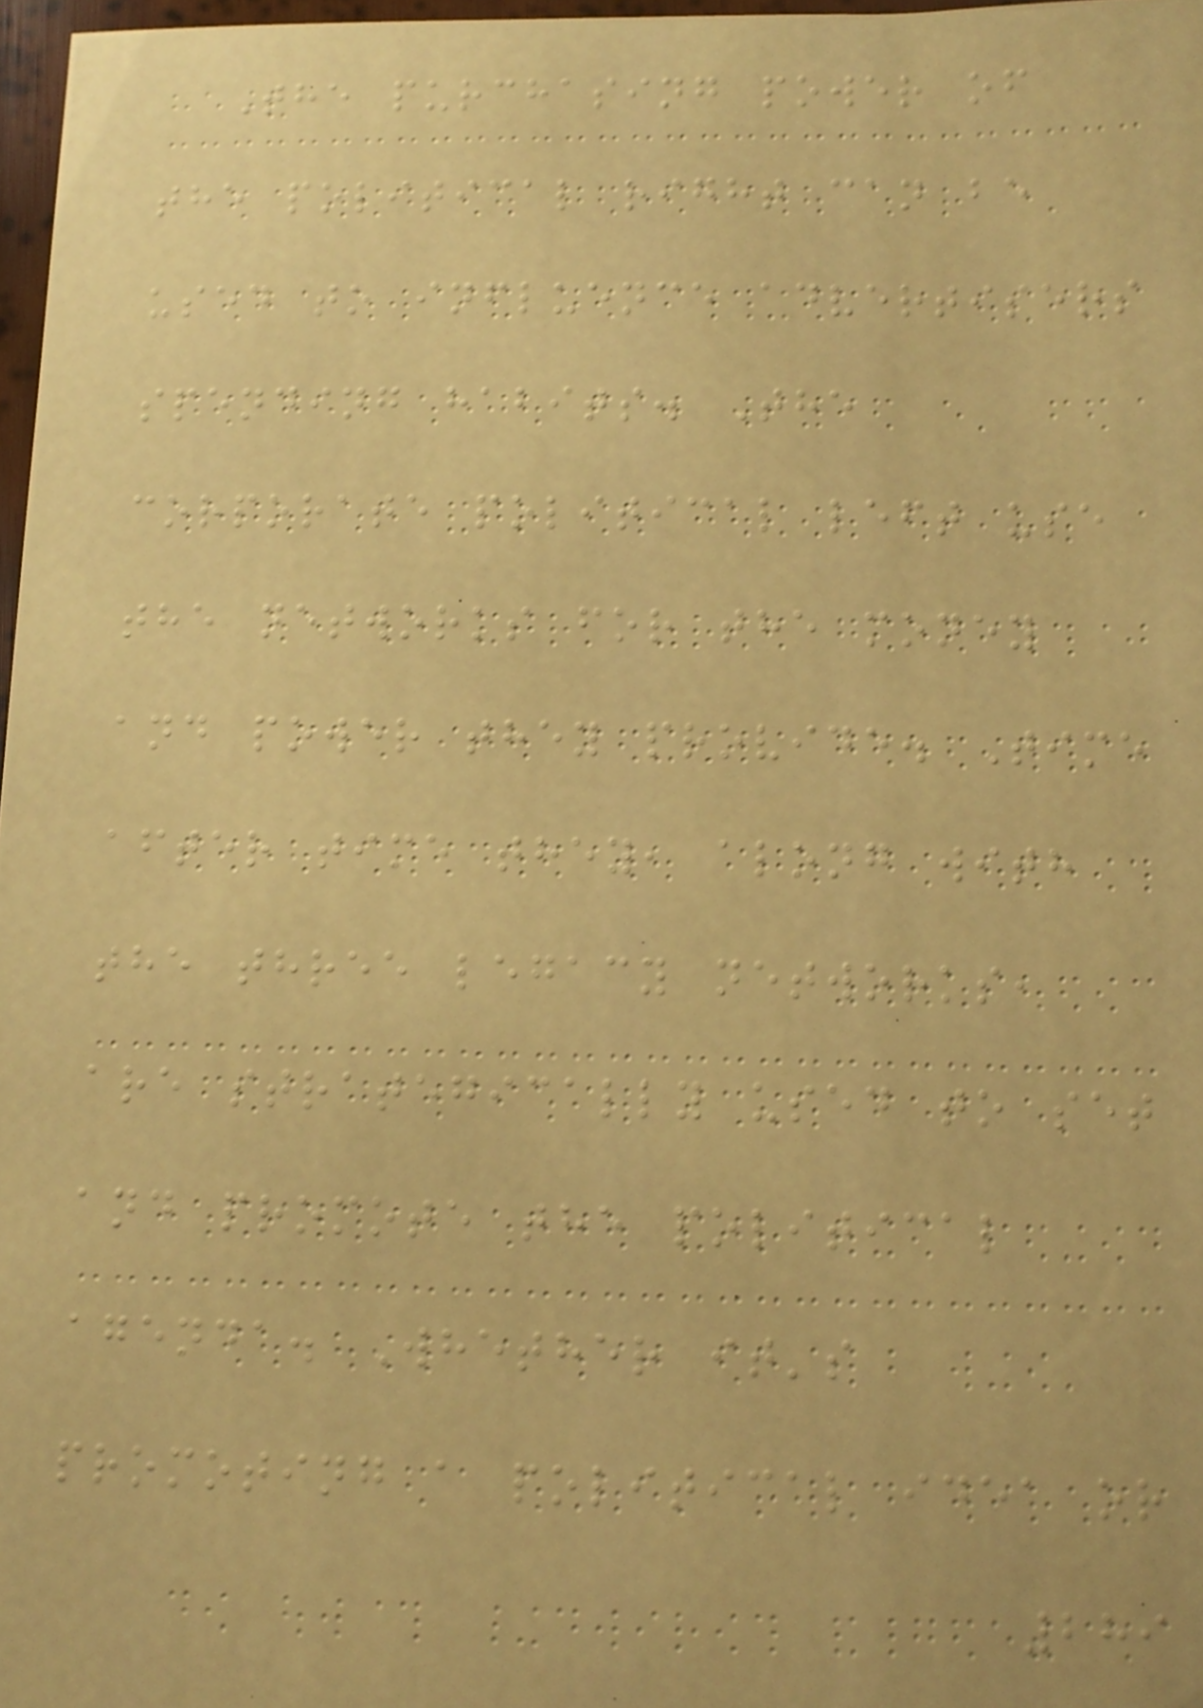The purchasing power of
the political right can be
used to influence advertisers
spending habits. The
corporate political left use
the networks for the money
and power they provide. Time
after time they, along with
the three legacy networks,
are strategically used to set
and promote the political
agenda. Whether it's
promoting a political idea or
289
